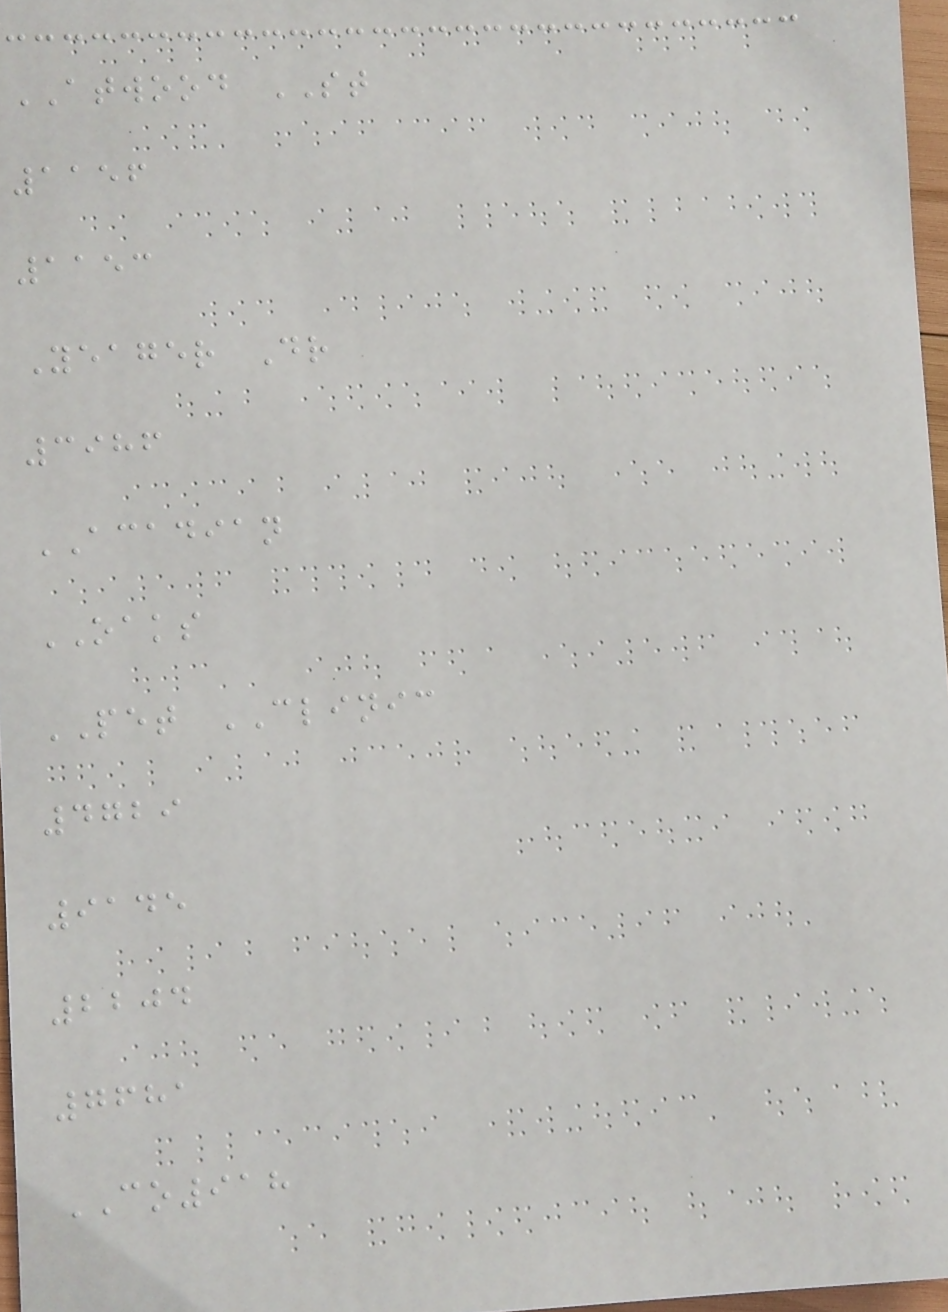ATWOOD ST
1156
1153
Yeager Dr
3986
ACADIAN
OAKS
PET CLINIC
4729
9145
2204
7681
CO918
